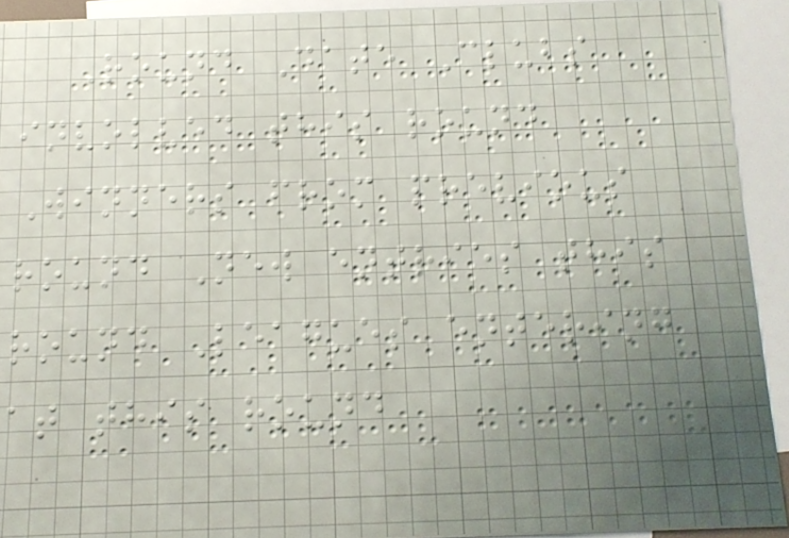Round Date Clubs
involved this round
Winners from previous
round New entries this
round Leagues entering
at this round
